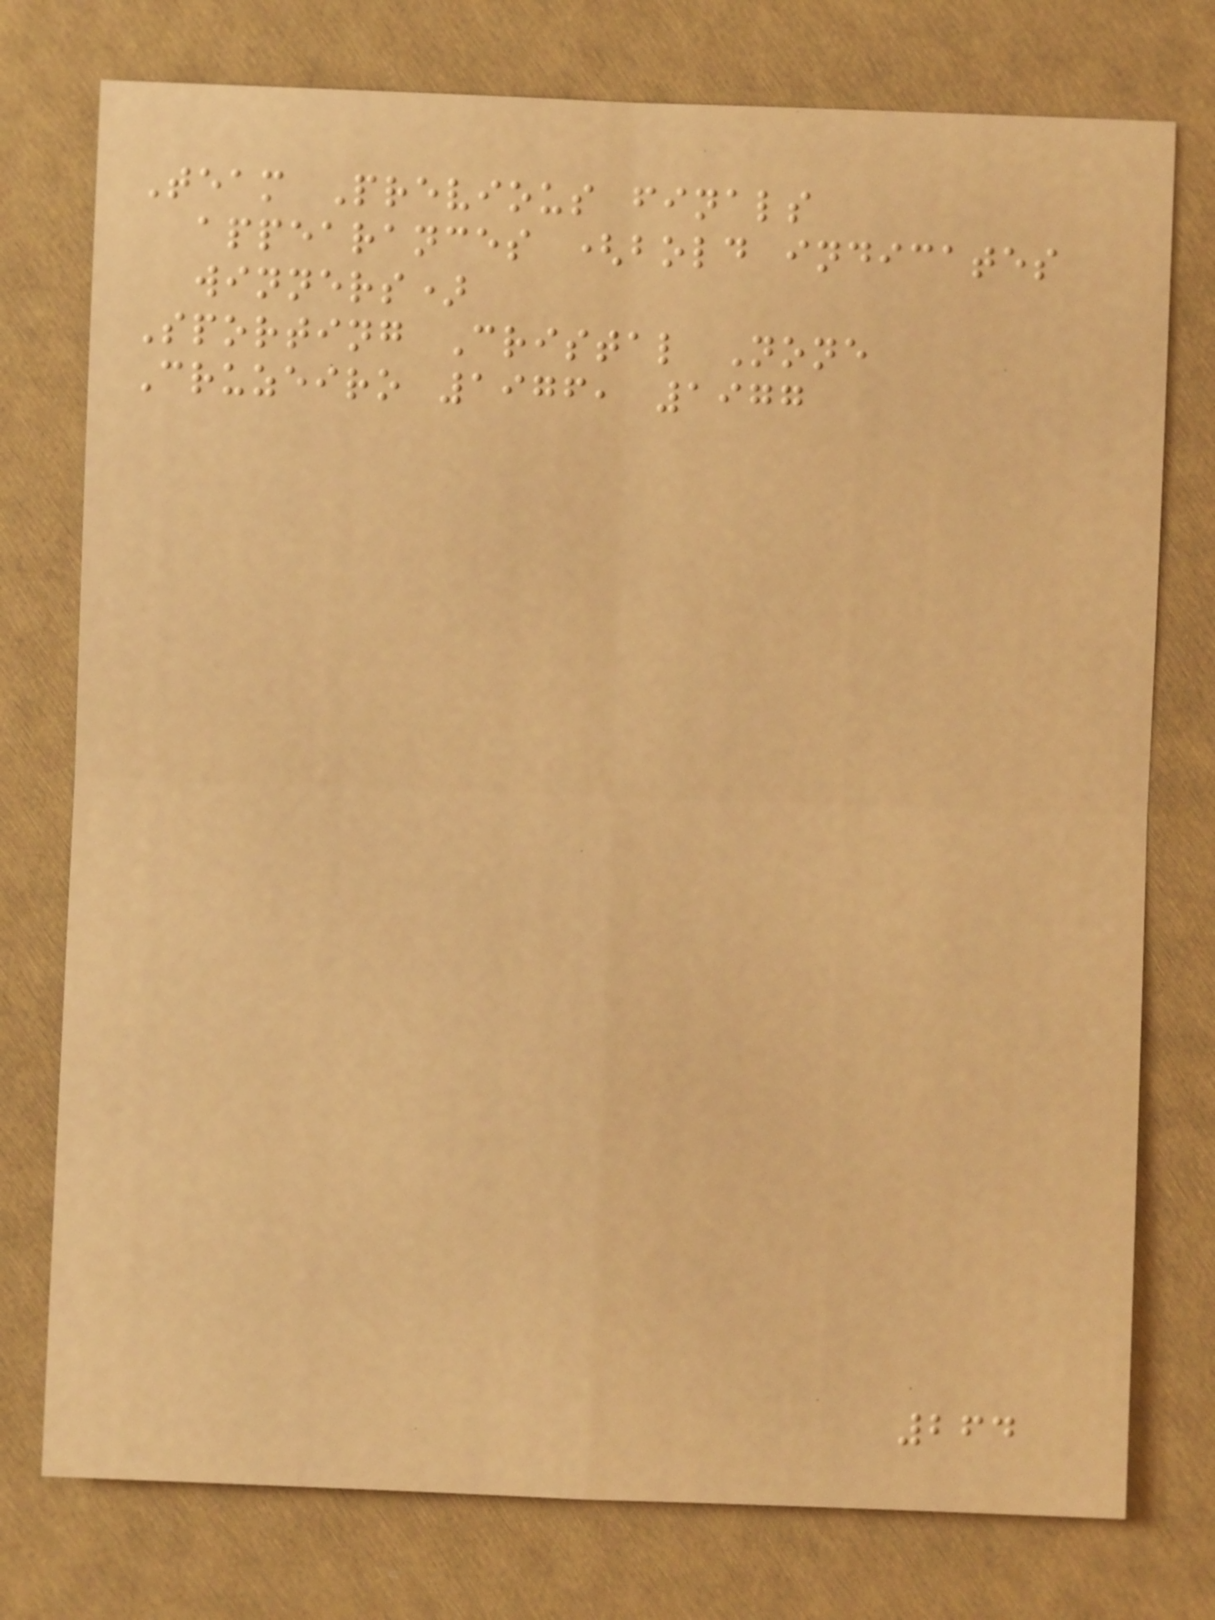Team Previous finals
appearances (bold indicates
winners)
Sporting Cristal None
Cruzeiro 1976, 1977
264
